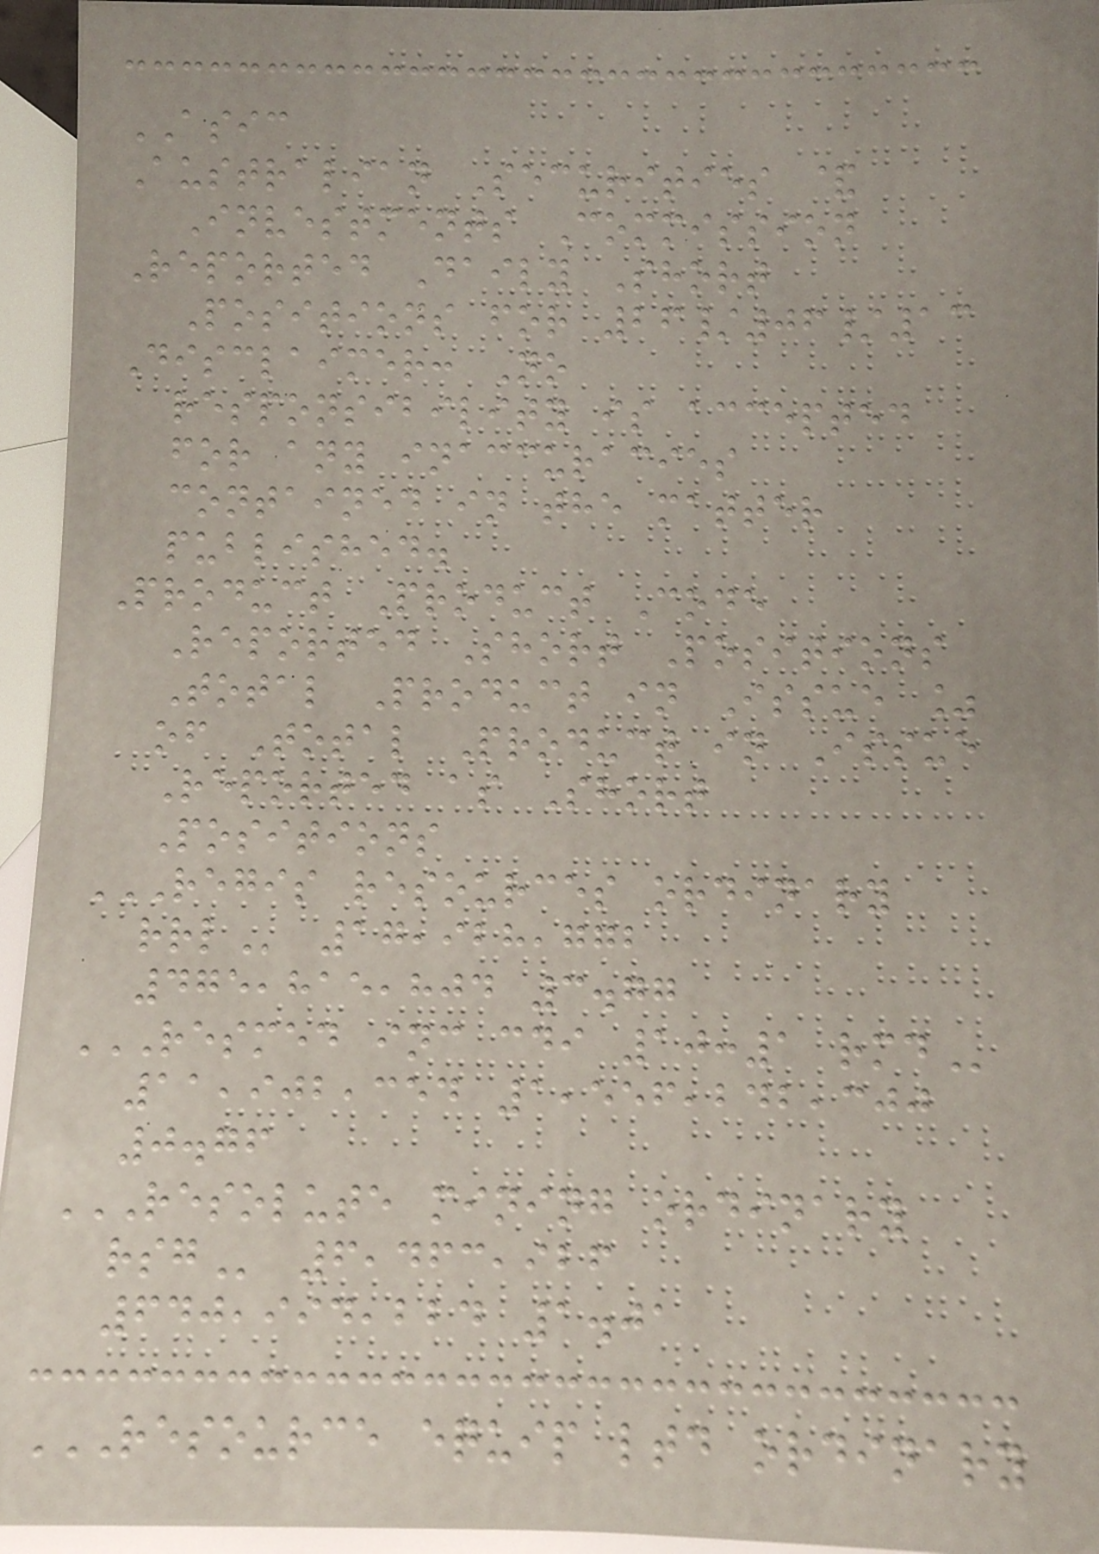ASIC
Australian Securities &
Investments Commission
Reported Daily Short
Positions for 26/06/13
Disclaimer: No
responsibility is accepted
for any inaccuracies
contained in the matter
published.
Product Product Code
Reported Short Positions
Total Product in Issue %
of Total Product in Issue
Reported as Short
Positions
REGIS RESOURCES ORDINARY
RRL 17,928,772
475,815,804 3.77
RESMED INC CDI 10:1 RMD
11,902,354 1,556,242,300
0.76
RESOLUTE MINING ORDINARY
RSG 6,463,926
640,994,224 1.01
RESOURCE EQUIP LTD ORDINARY
